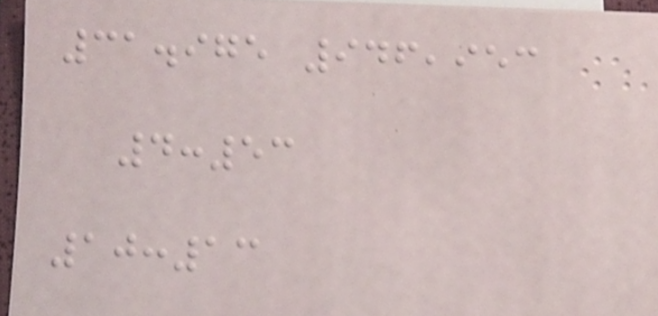31.975 946,953
4:53
10:13
